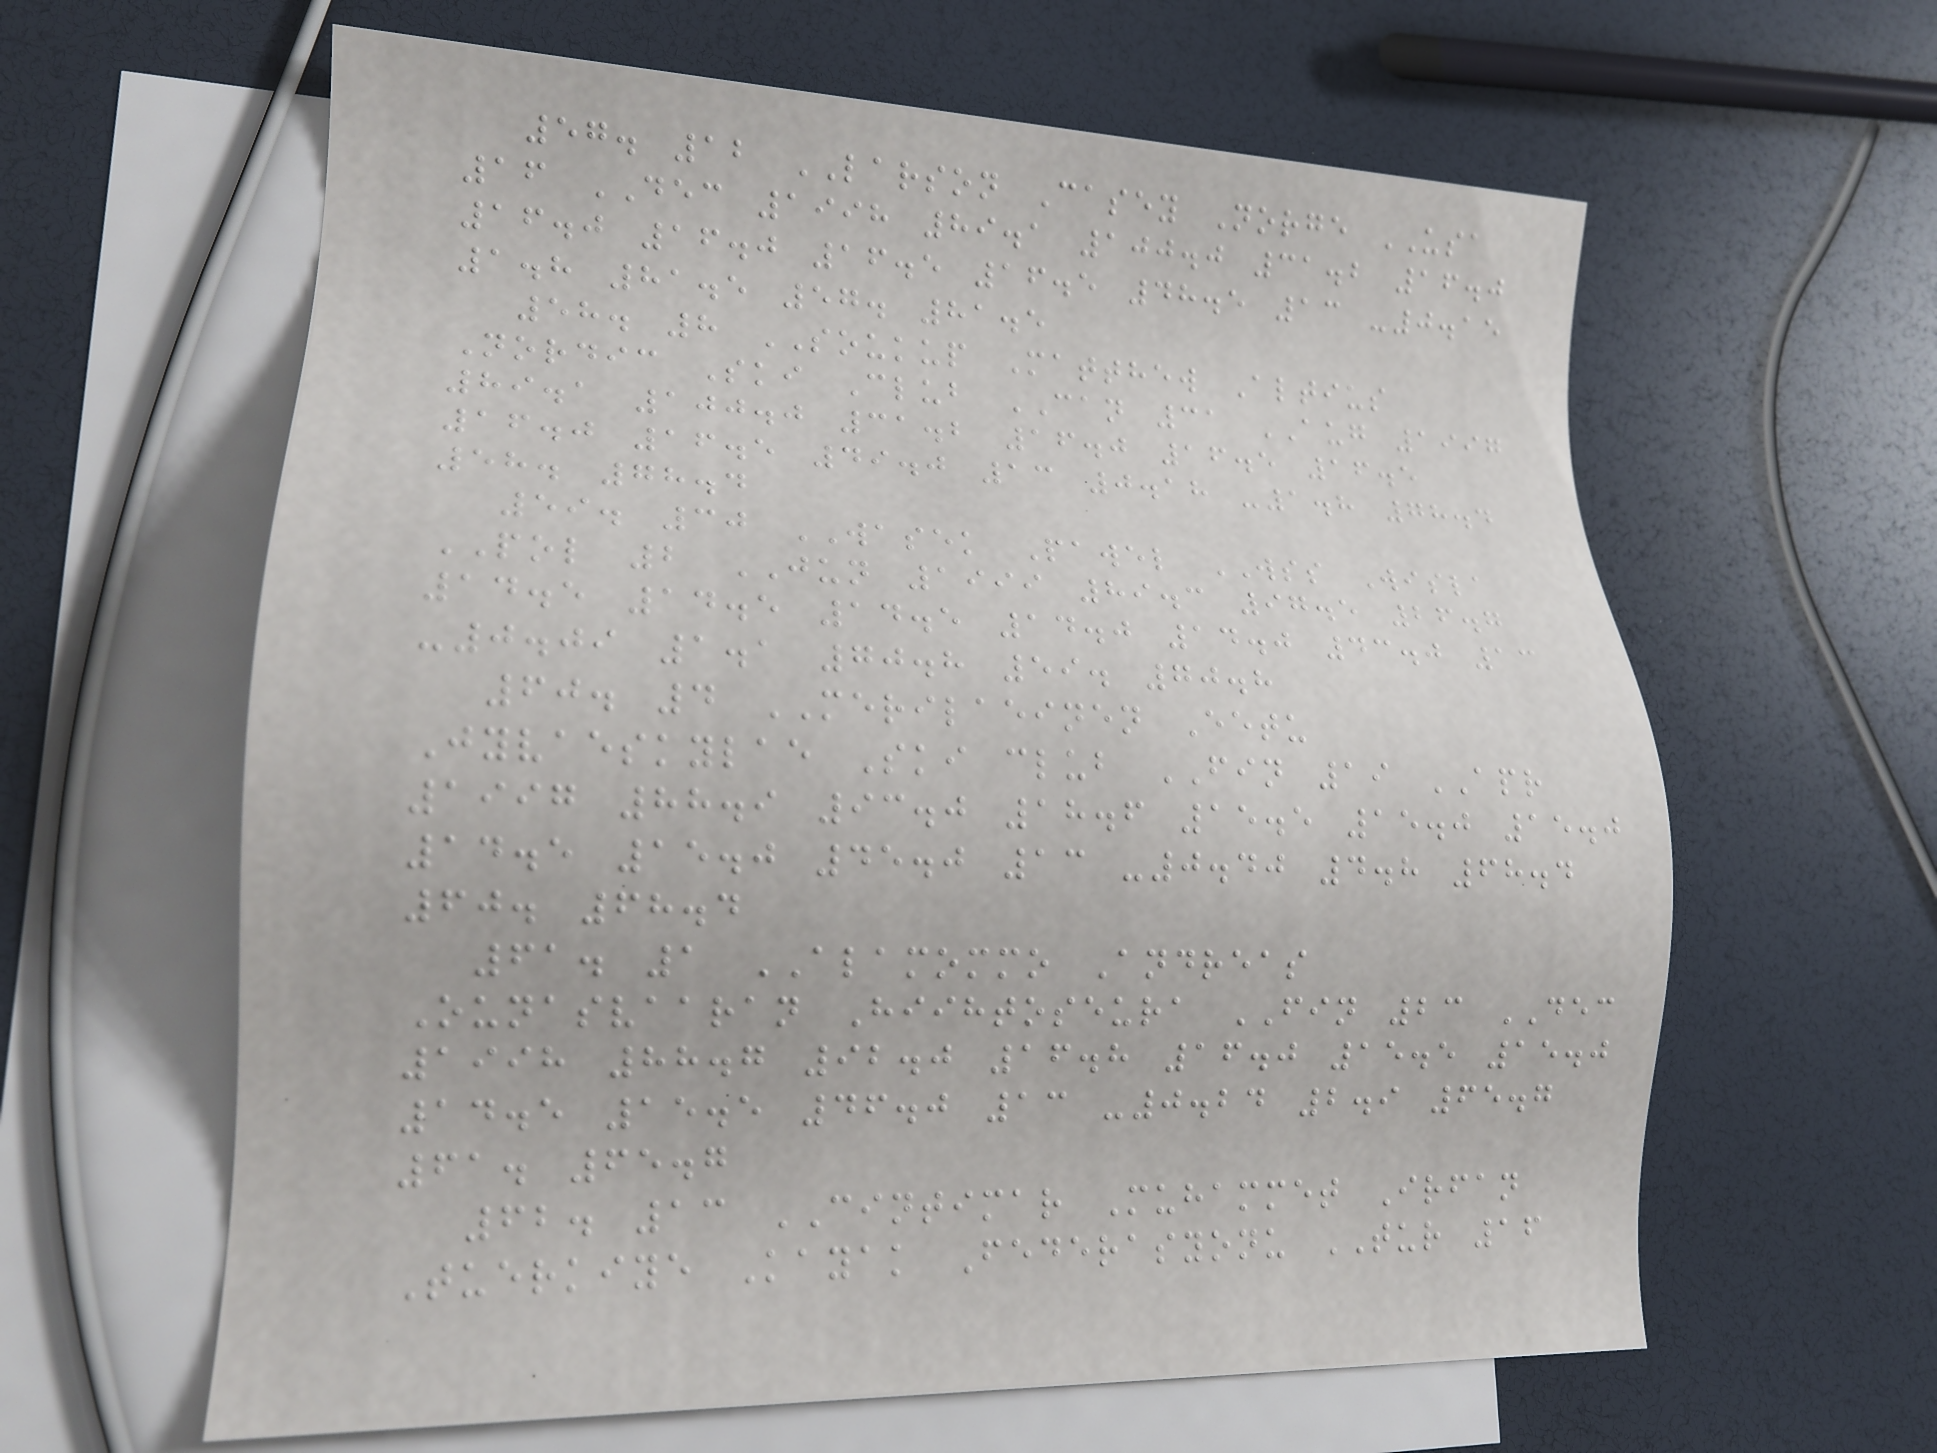57. 12 LARSON Casey Norge USA
16 DEC 1998 89.1 100.0 31.2 16.0
16.0 16.0 16.5 16.5 48.5 13 -0.15
1.8 81.5 57. 81.5
58. 8 SOUKUP Matthew Altius
Nordic Ski Club CAN 31 AUG 1997
89.1 100.0 31.2 16.0 16.5 16.5
16.0 16.5 49.0 13 0.18 -1.8 78.4
58. 78.4
59. 30 WASEK Pawel WSS Wisla
POL 2 JUN 1999 89.3 97.5 26.7
14.5 14.5 14.5 14.0 14.0 43.0 13
-0.09 1.1 70.8 59. 70.8
60. 4 MERILAEINEN Eetu
Jyvaeskylae Ski club FIN 19 APR
1997 88.9 93.0 18.6 15.5 15.0 15.0
14.5 15.0 45.0 13 -0.40 4.8 68.4
60. 68.4
61. 1 ALAMOMMO Andreas
Ounasvaaran Hiihtoseura FIN 23 DEC
1998 88.7 92.0 16.8 16.0 15.5 15.0
14.5 15.5 46.0 13 -0.24 2.9 65.7
61. 65.7
62. 13 CINTIMAR Muhammet Irfan
Tuerkiye Kayak Federasyonu TUR 16
